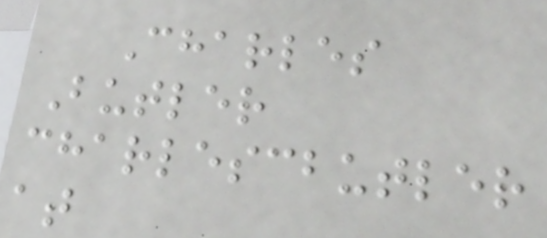Charles
Butler
charlescbutler
at
